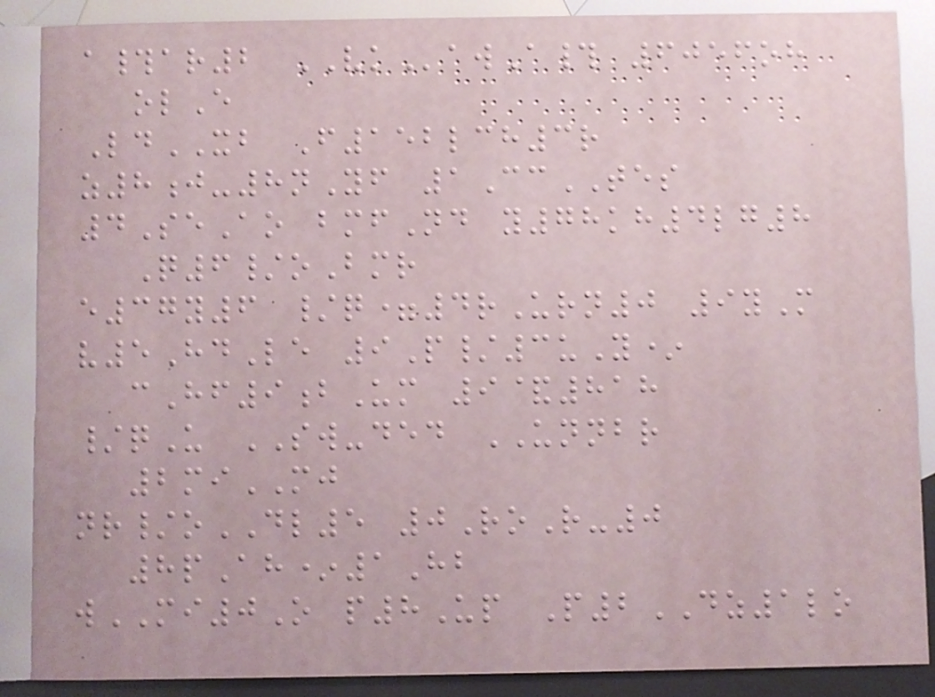a#ar2 VKawA# 6056oh
olE
LdXB F152lch3r
z8j-8nYf 1CcTES
4SeAo bmfNd y78kh4lg8
Q6/oBmr
e37y6 /q=4rUrn0 9yM
v5HdLe 9P/3uY*
cHf9bUm 9&818
/qU SW-ded UNNBR
2miMJ
nr/oDL5 0RoR-0
8pAh*1Hb
wMI0O p8Up P2DZ1lo
